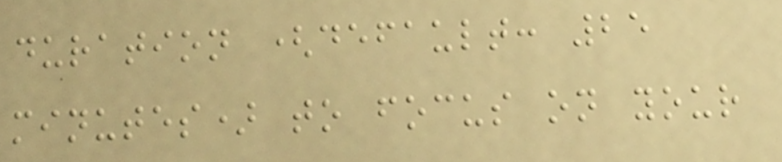duration (default: 25
minutes) to focus on your
